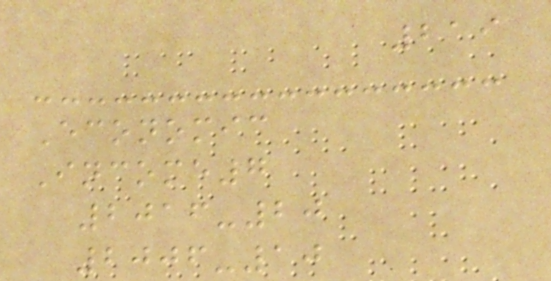219
Economic
Income7
2016-20
2006-10
